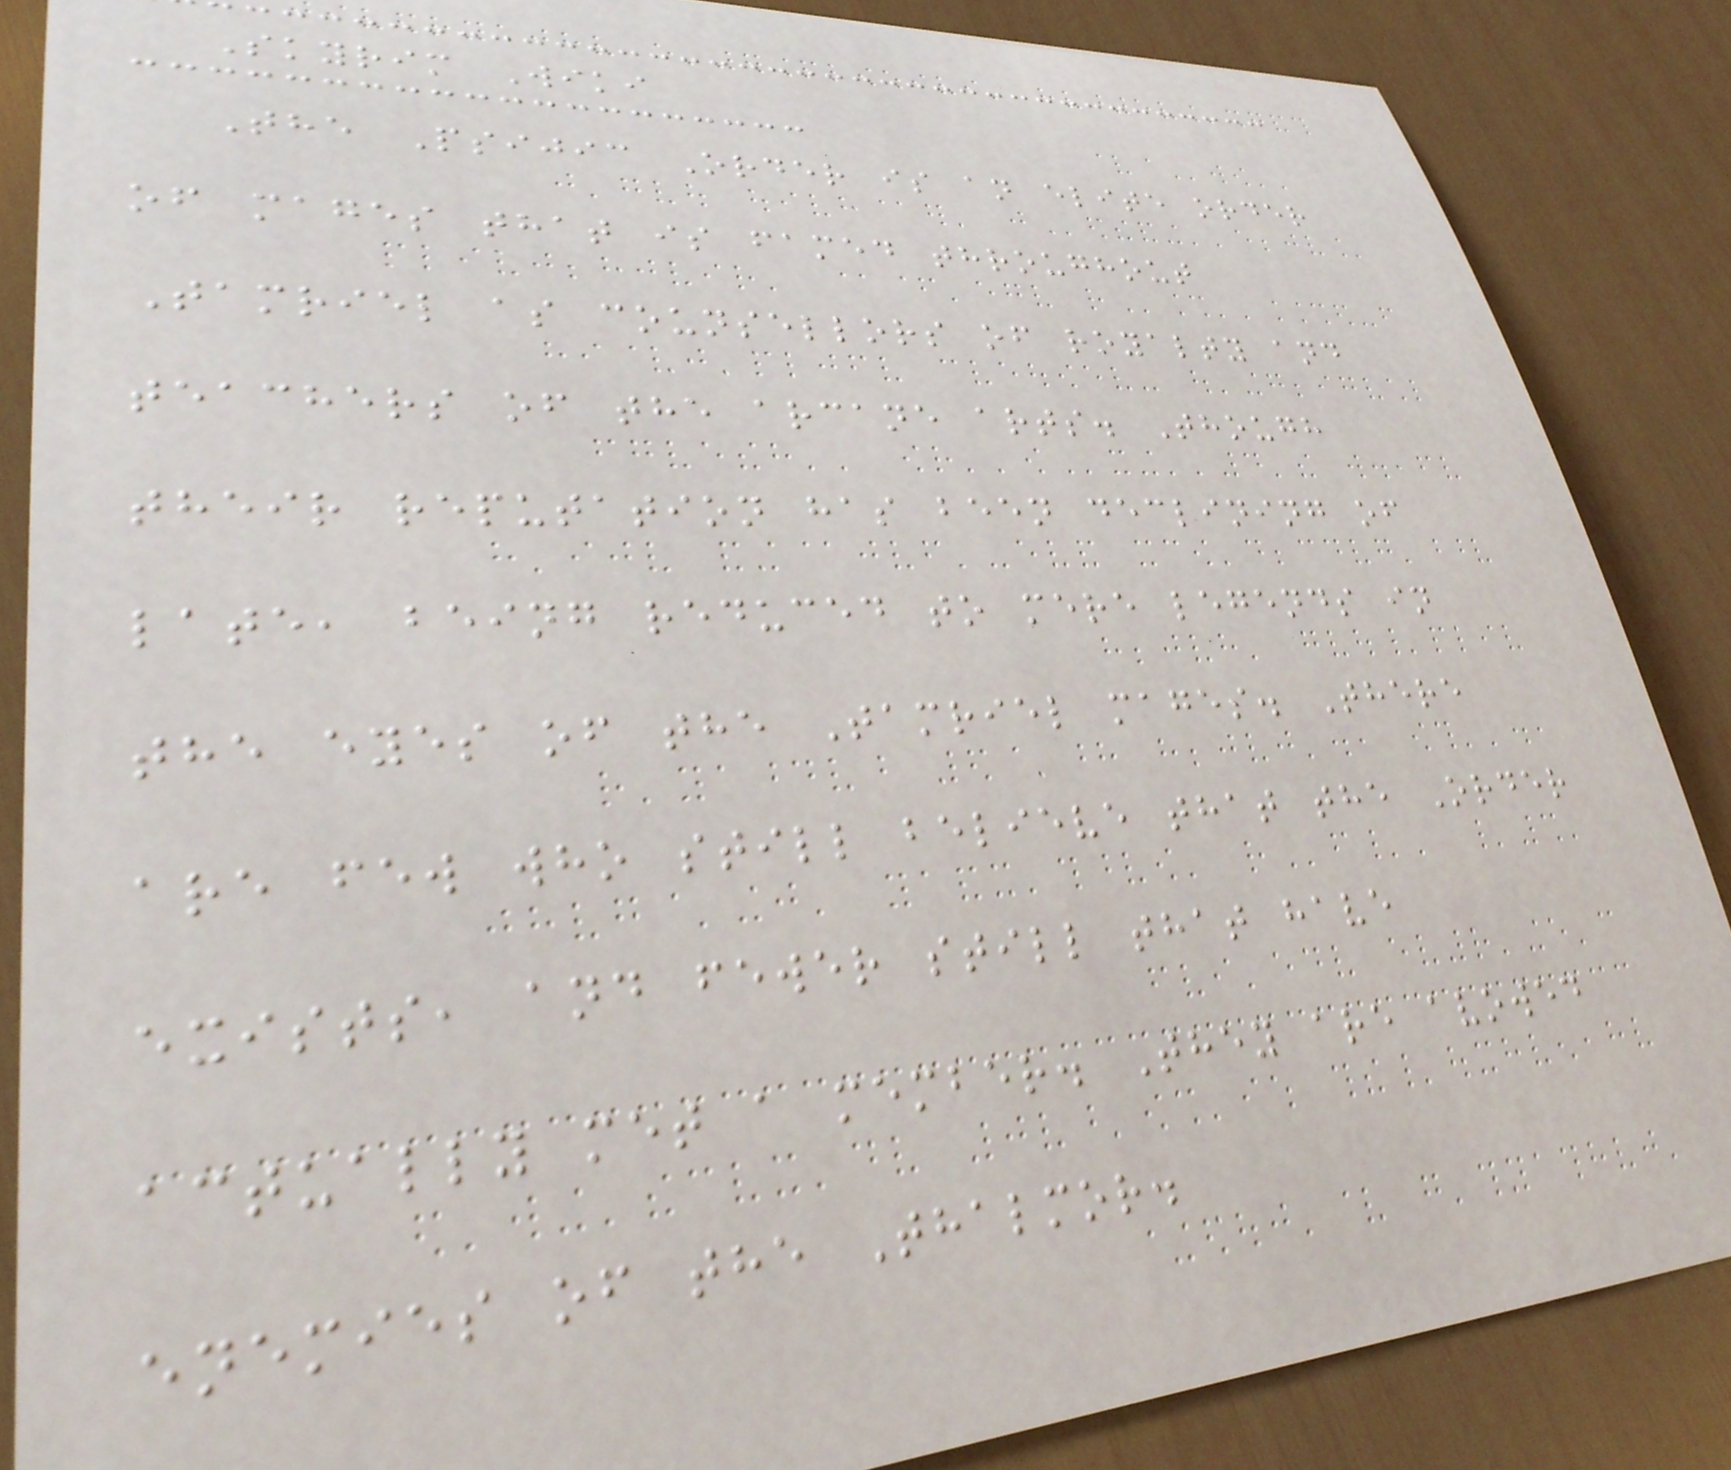Skyrim Wiki
The Psijic Order is an elite order
of mages that is famed throughout
Tamriel as counsellors of royalty and
teachers of the arcane arts. Though
their reputation has been declining of
late, being reduced to mere legends in
the eyes of the Tamriel mages. There
are few who still believe that the Order
exists, and fewer still that have
actually met a member. They are avowed
enemies of the Thalmor.
